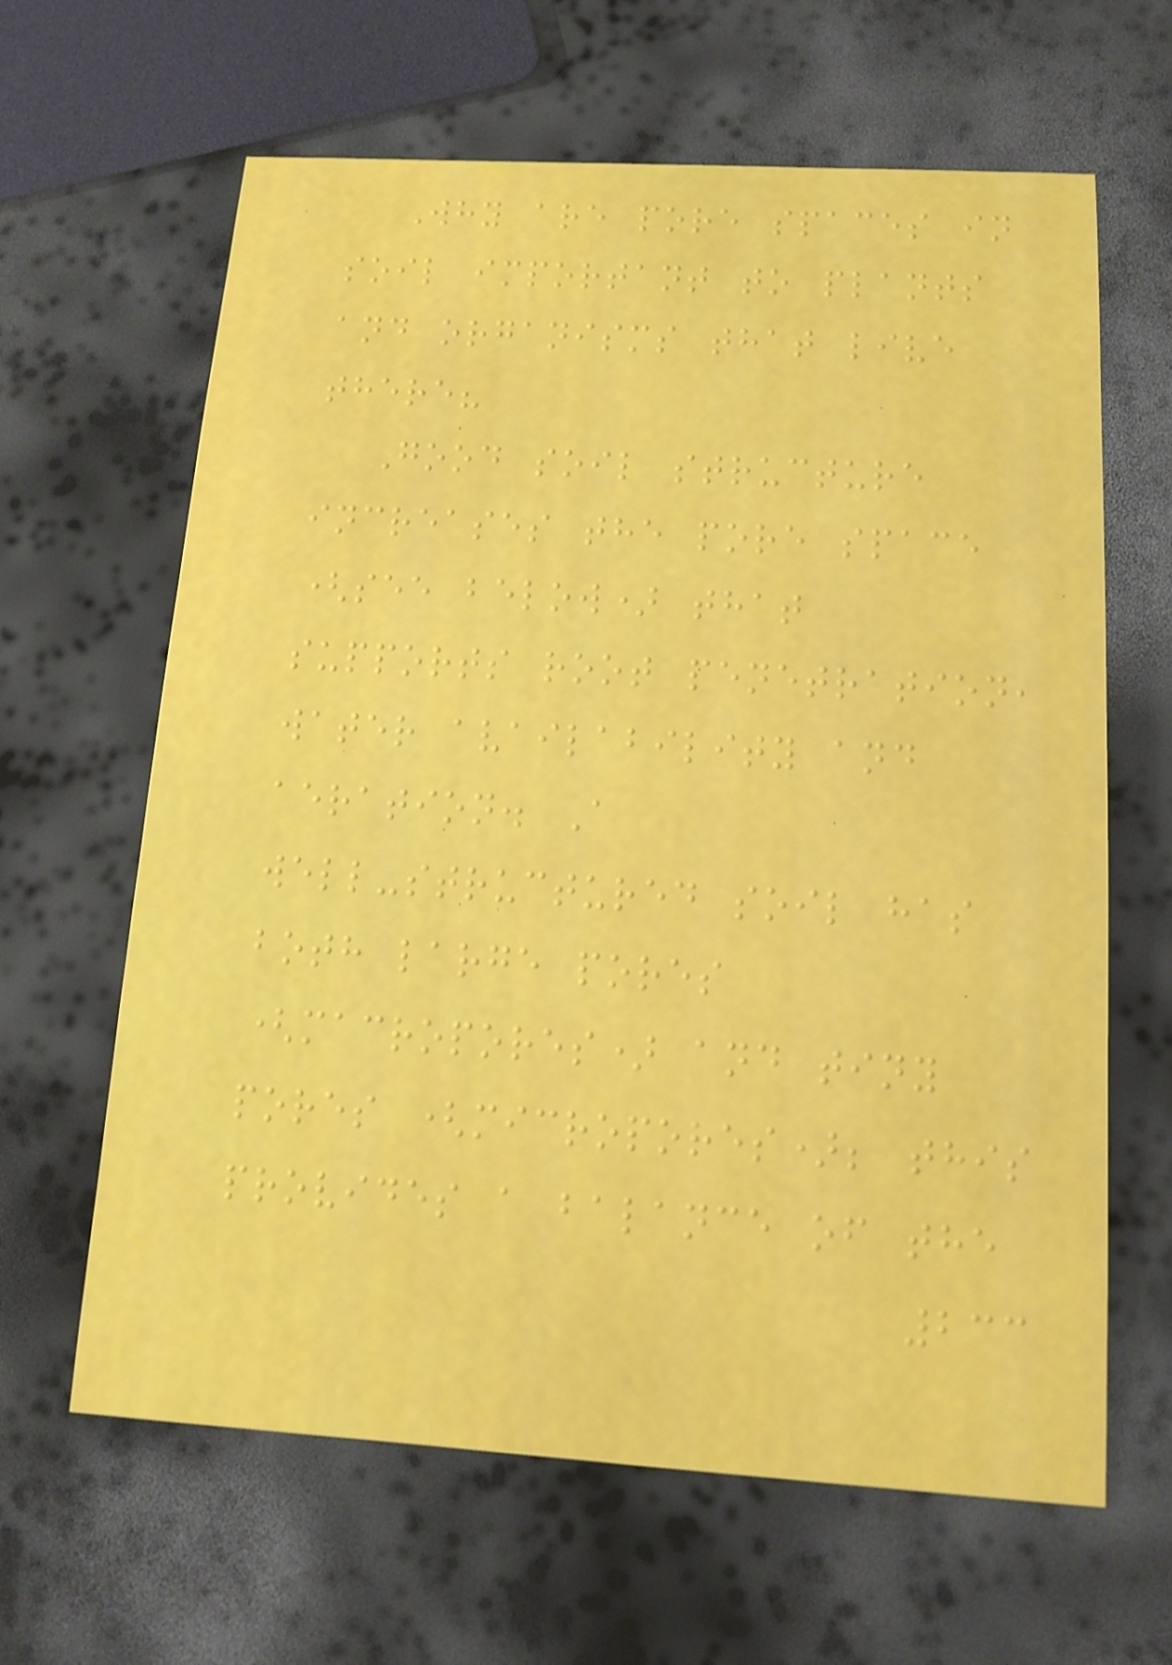Why are pore spaces in
soil important to plants
and organisms that live
there?
Good soil structure
increases the pore space
(see below) that
supports root penetration,
water availability and
aeration. A
well-structured soil has
both large pores
(macropores) and tiny
pores (micropores); this
provides a balance of the
233
